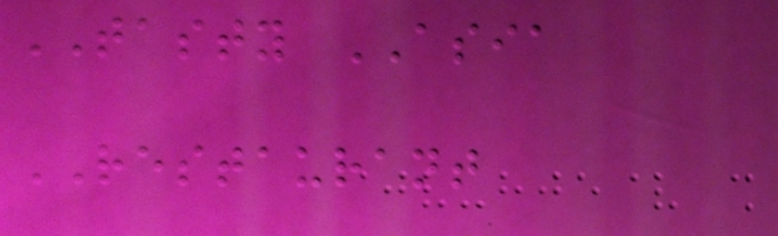TASTY ASIA
RESTAURANT
